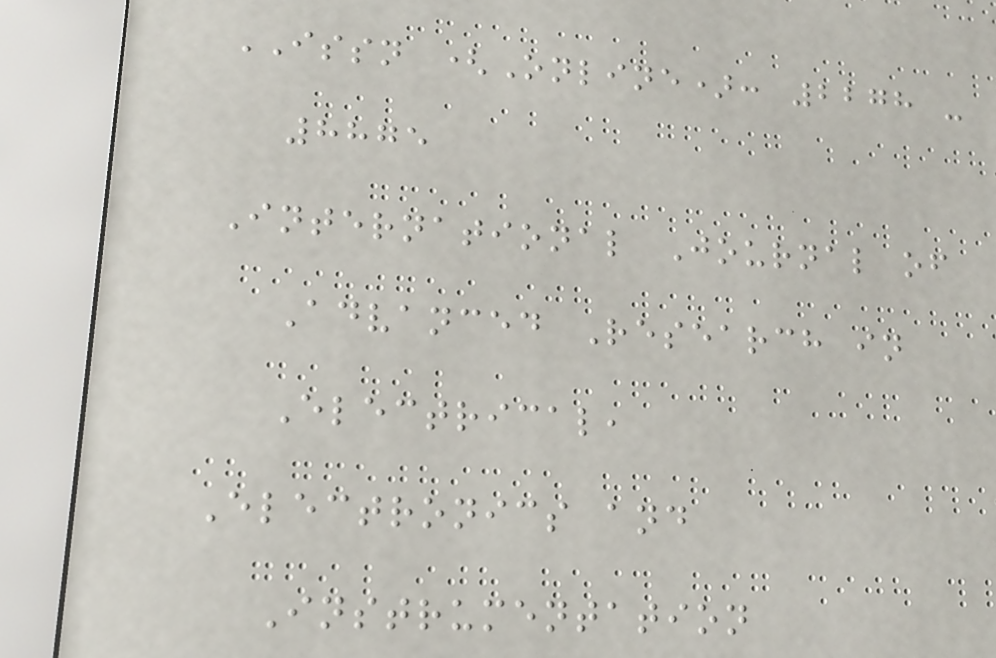ISSN (Online): 2278 -
8875
International Journal of
Advanced Research in
Electrical,
Electronics and
Instrumentation
